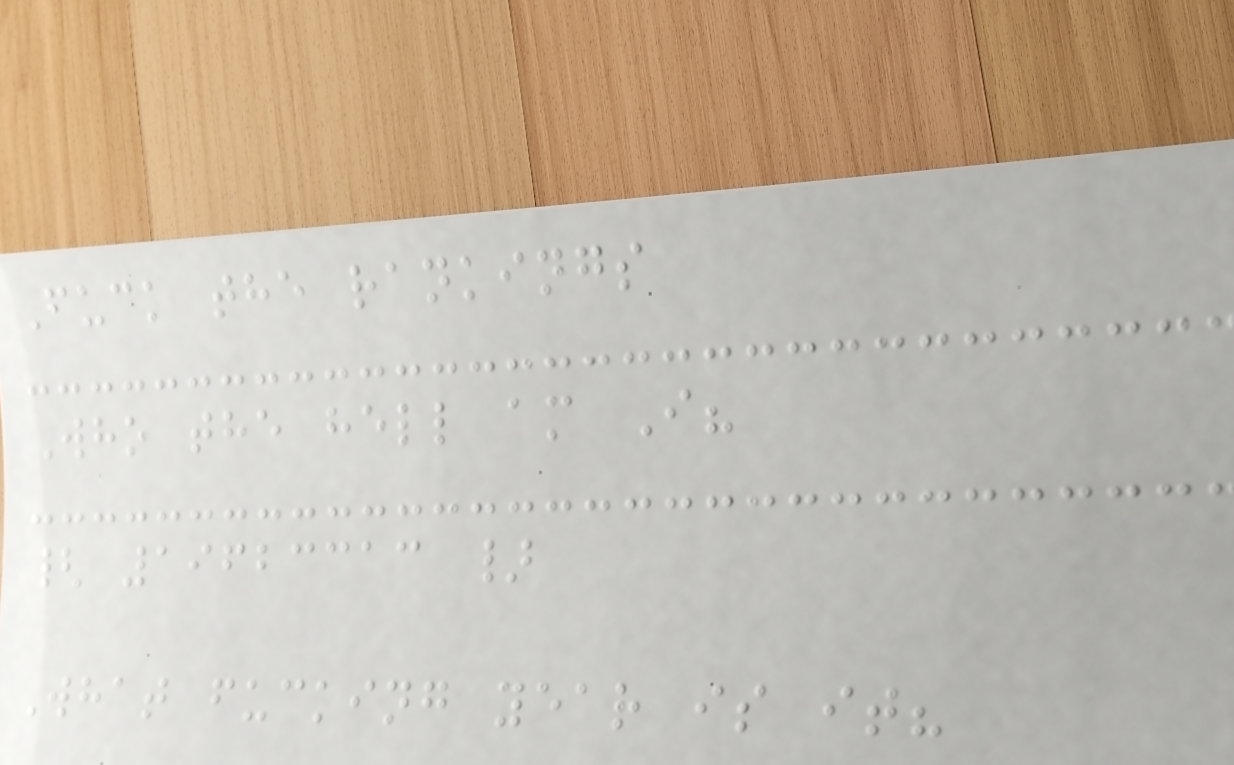Fuck the rankings
Who the hell am I?
{ 19623313 }
What fucking year is it?
